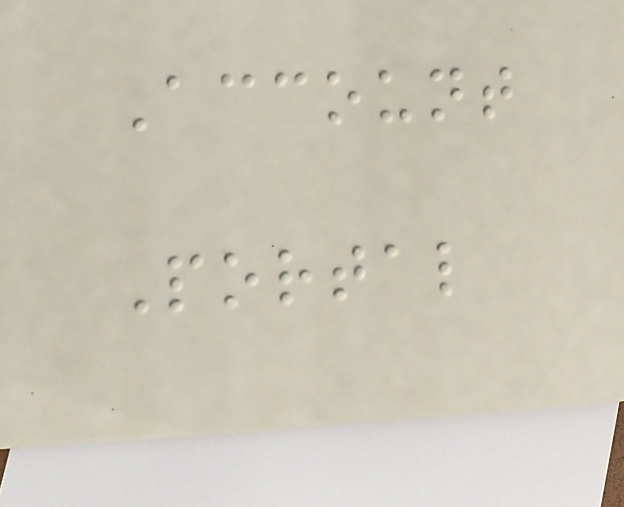Account
Portal
